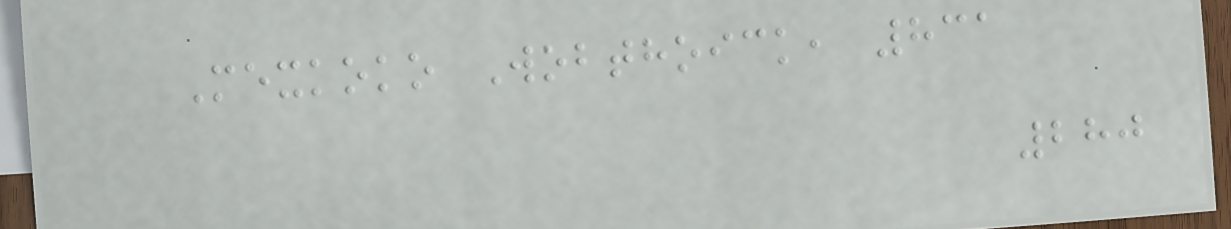Mexkoko Wobthoick, 831
280
